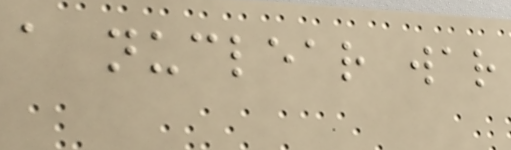a nuclear war
